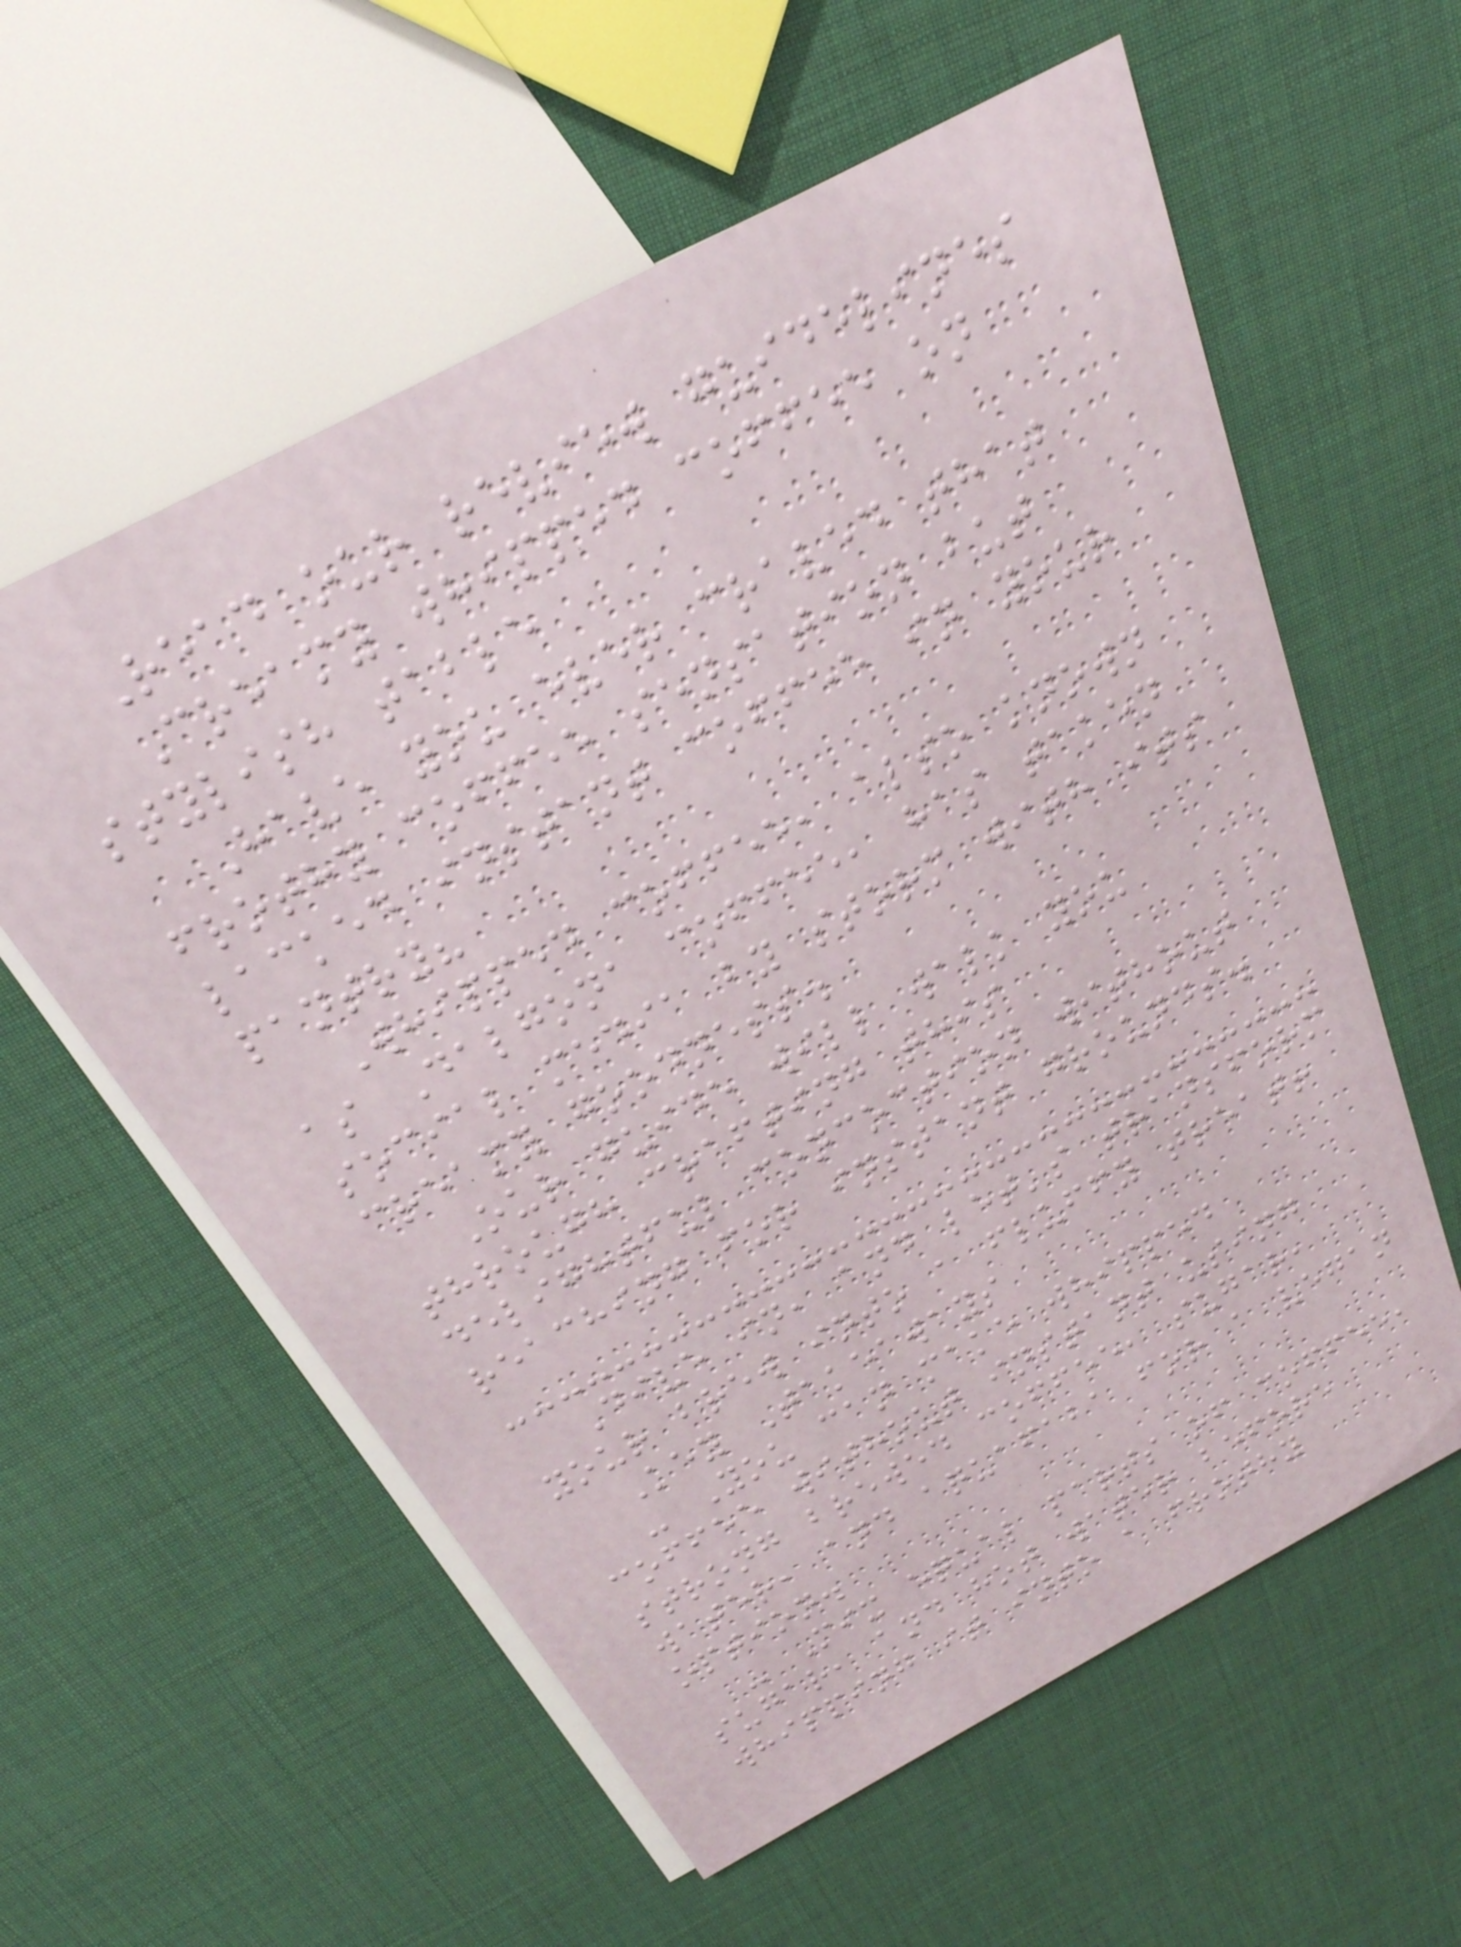Read our review guidelines
Creamy whipped coffee on
stylish table
Have you ever craved that
frothy coffee sensation but
lacked instant coffee in your
pantry?
Whipped coffee, also known
as Dalgona coffee, has taken
social media by storm with its
creamy goodness.
Our guide will walk you
through crafting this
delightful concoction without
reaching for instant grounds.
Dive in, and let's transform
your brew into a fluffy treat!
Key Takeaways
- You can make whipped
coffee without instant using
strong brewed coffee, sugar,
water, and aquafaba for a vegan
option.
- Mix equal parts of coffee,
sugar, and hot water before
whipping it into a frothy
